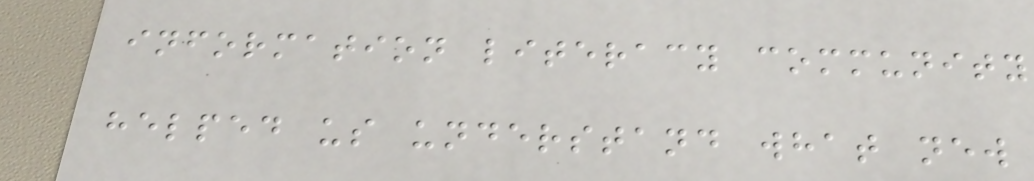information literacy community
helped us understand what new
